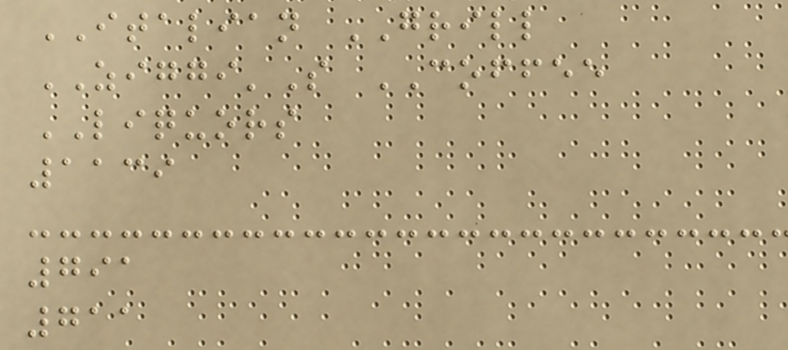ITALIAN GRILL
ZIGGI'S COFFEE
LIQUORS
1139
791
711
